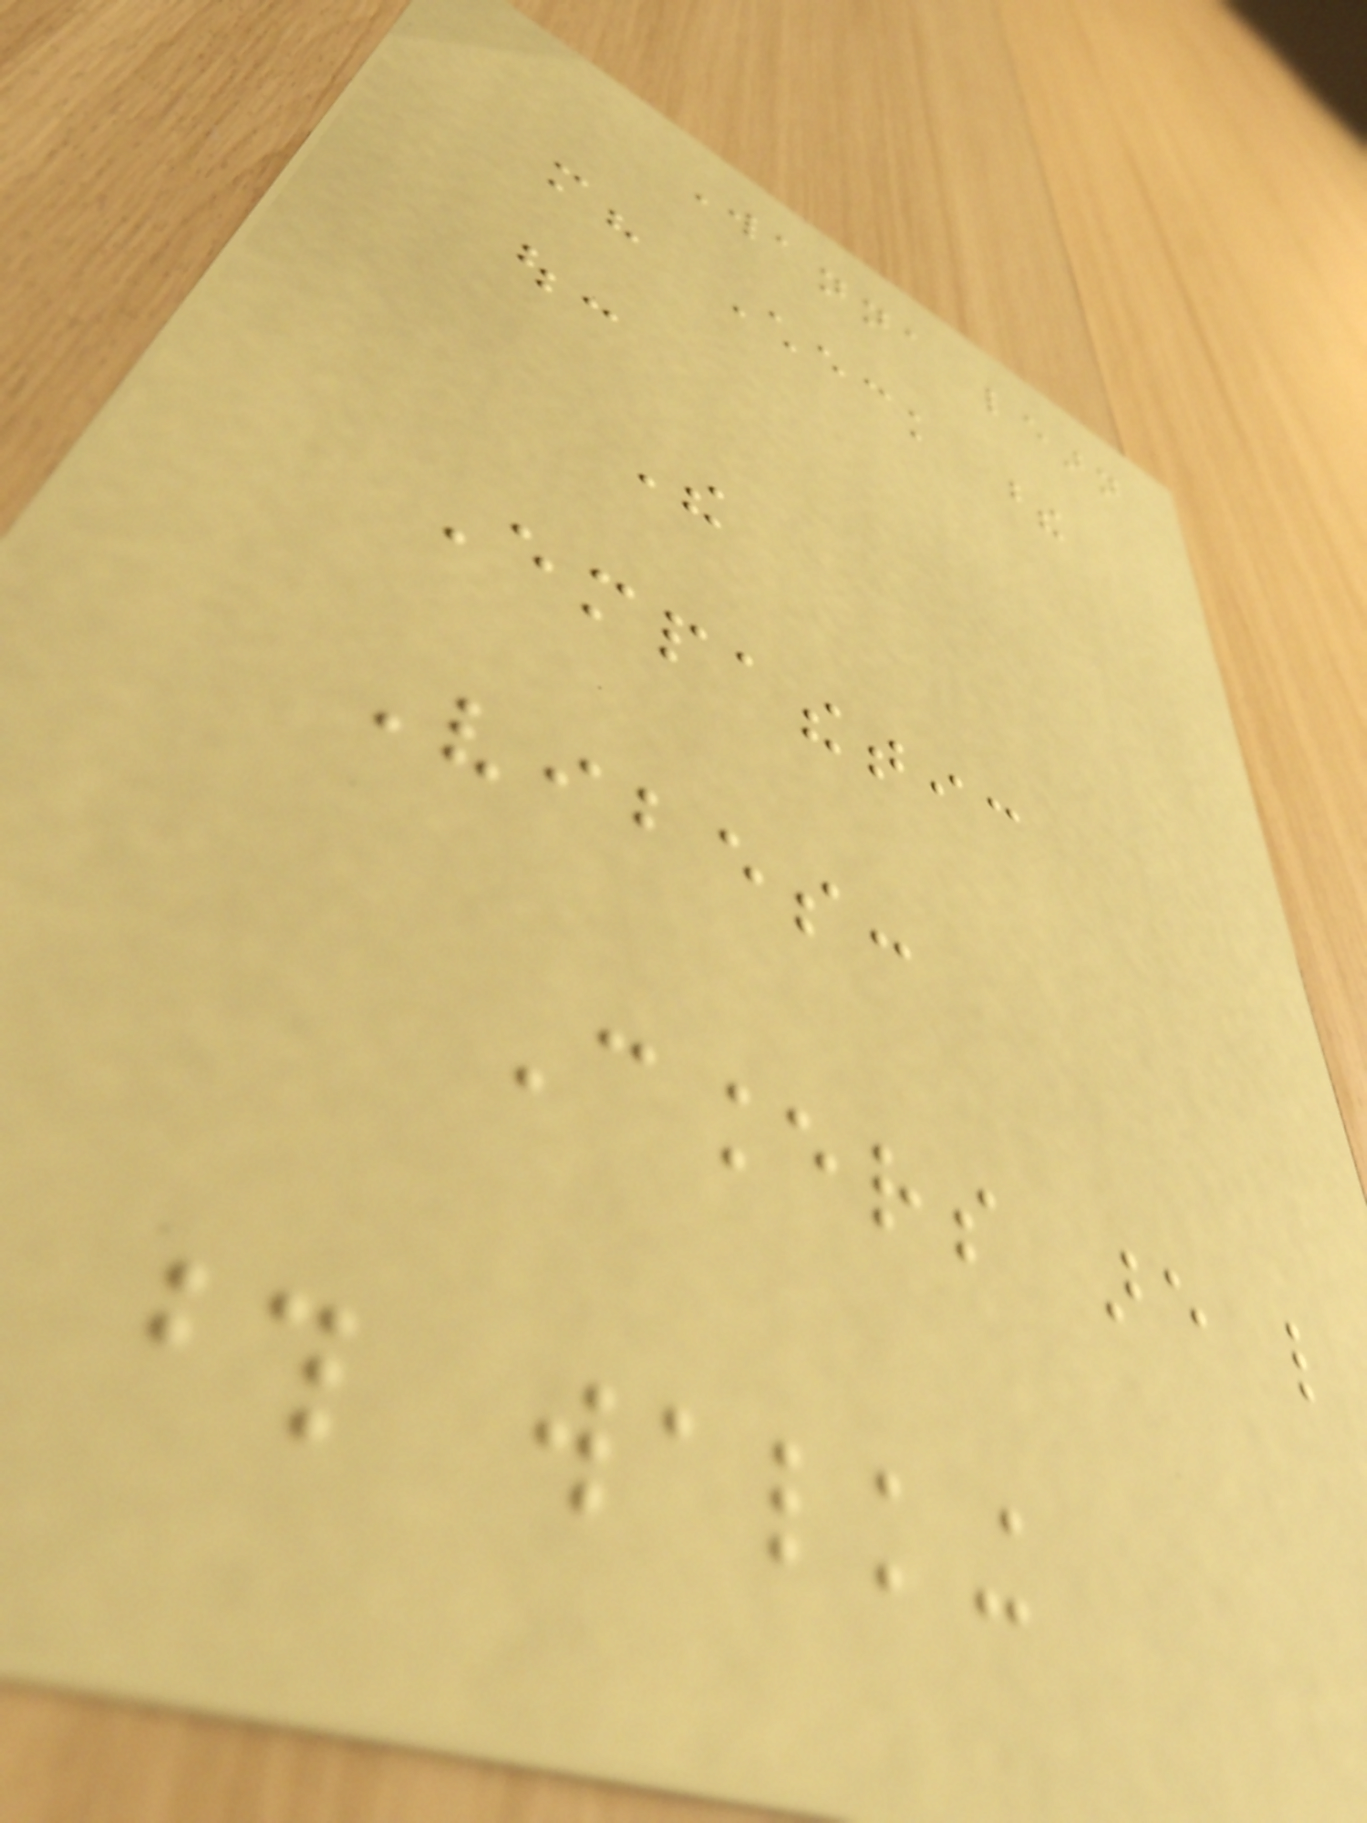Wanna learn
more? Check these
out:
The
Empathetic
Vibes:
Cancers are like
those walking
